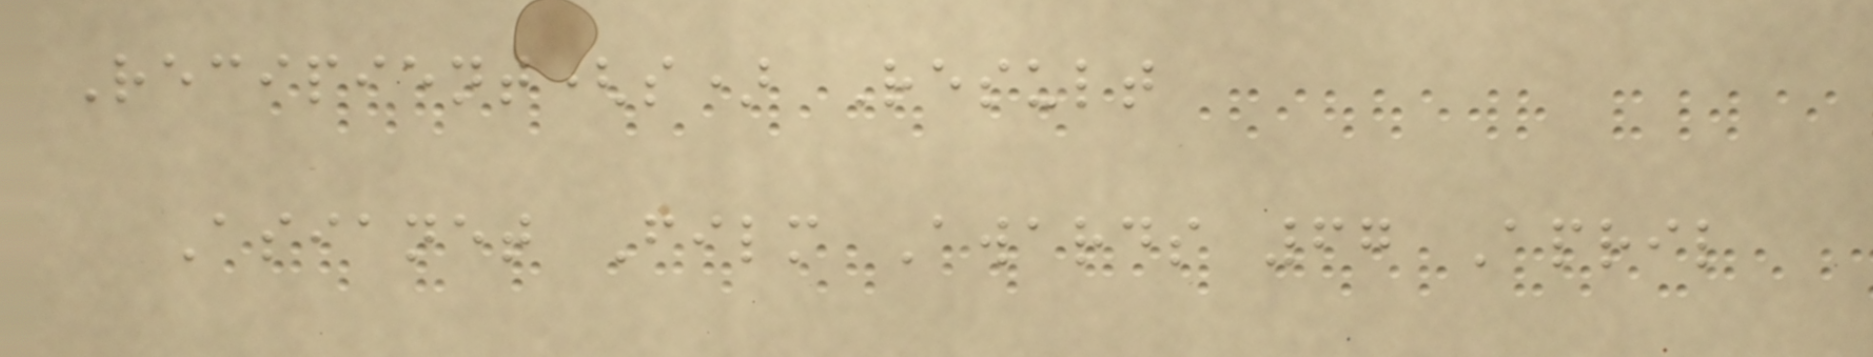Recipient(s) Result
Asianet Film Awards 67 April
